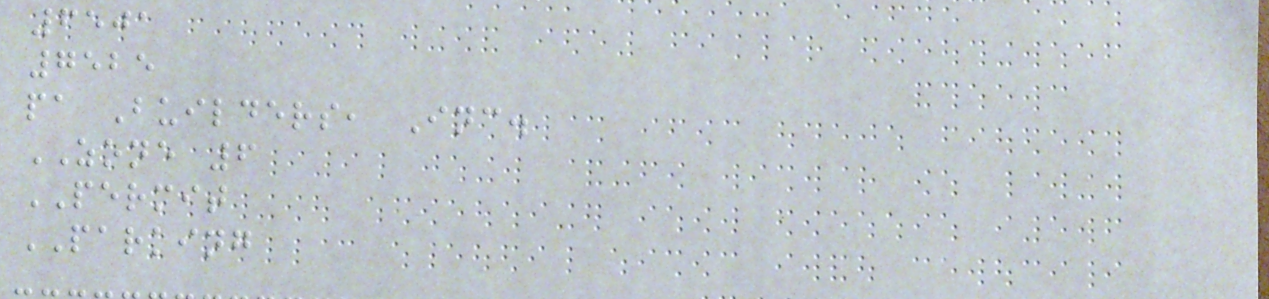6501
7525
pa Builders, Inc.
ZONE 6
PERMIT
PARKING
